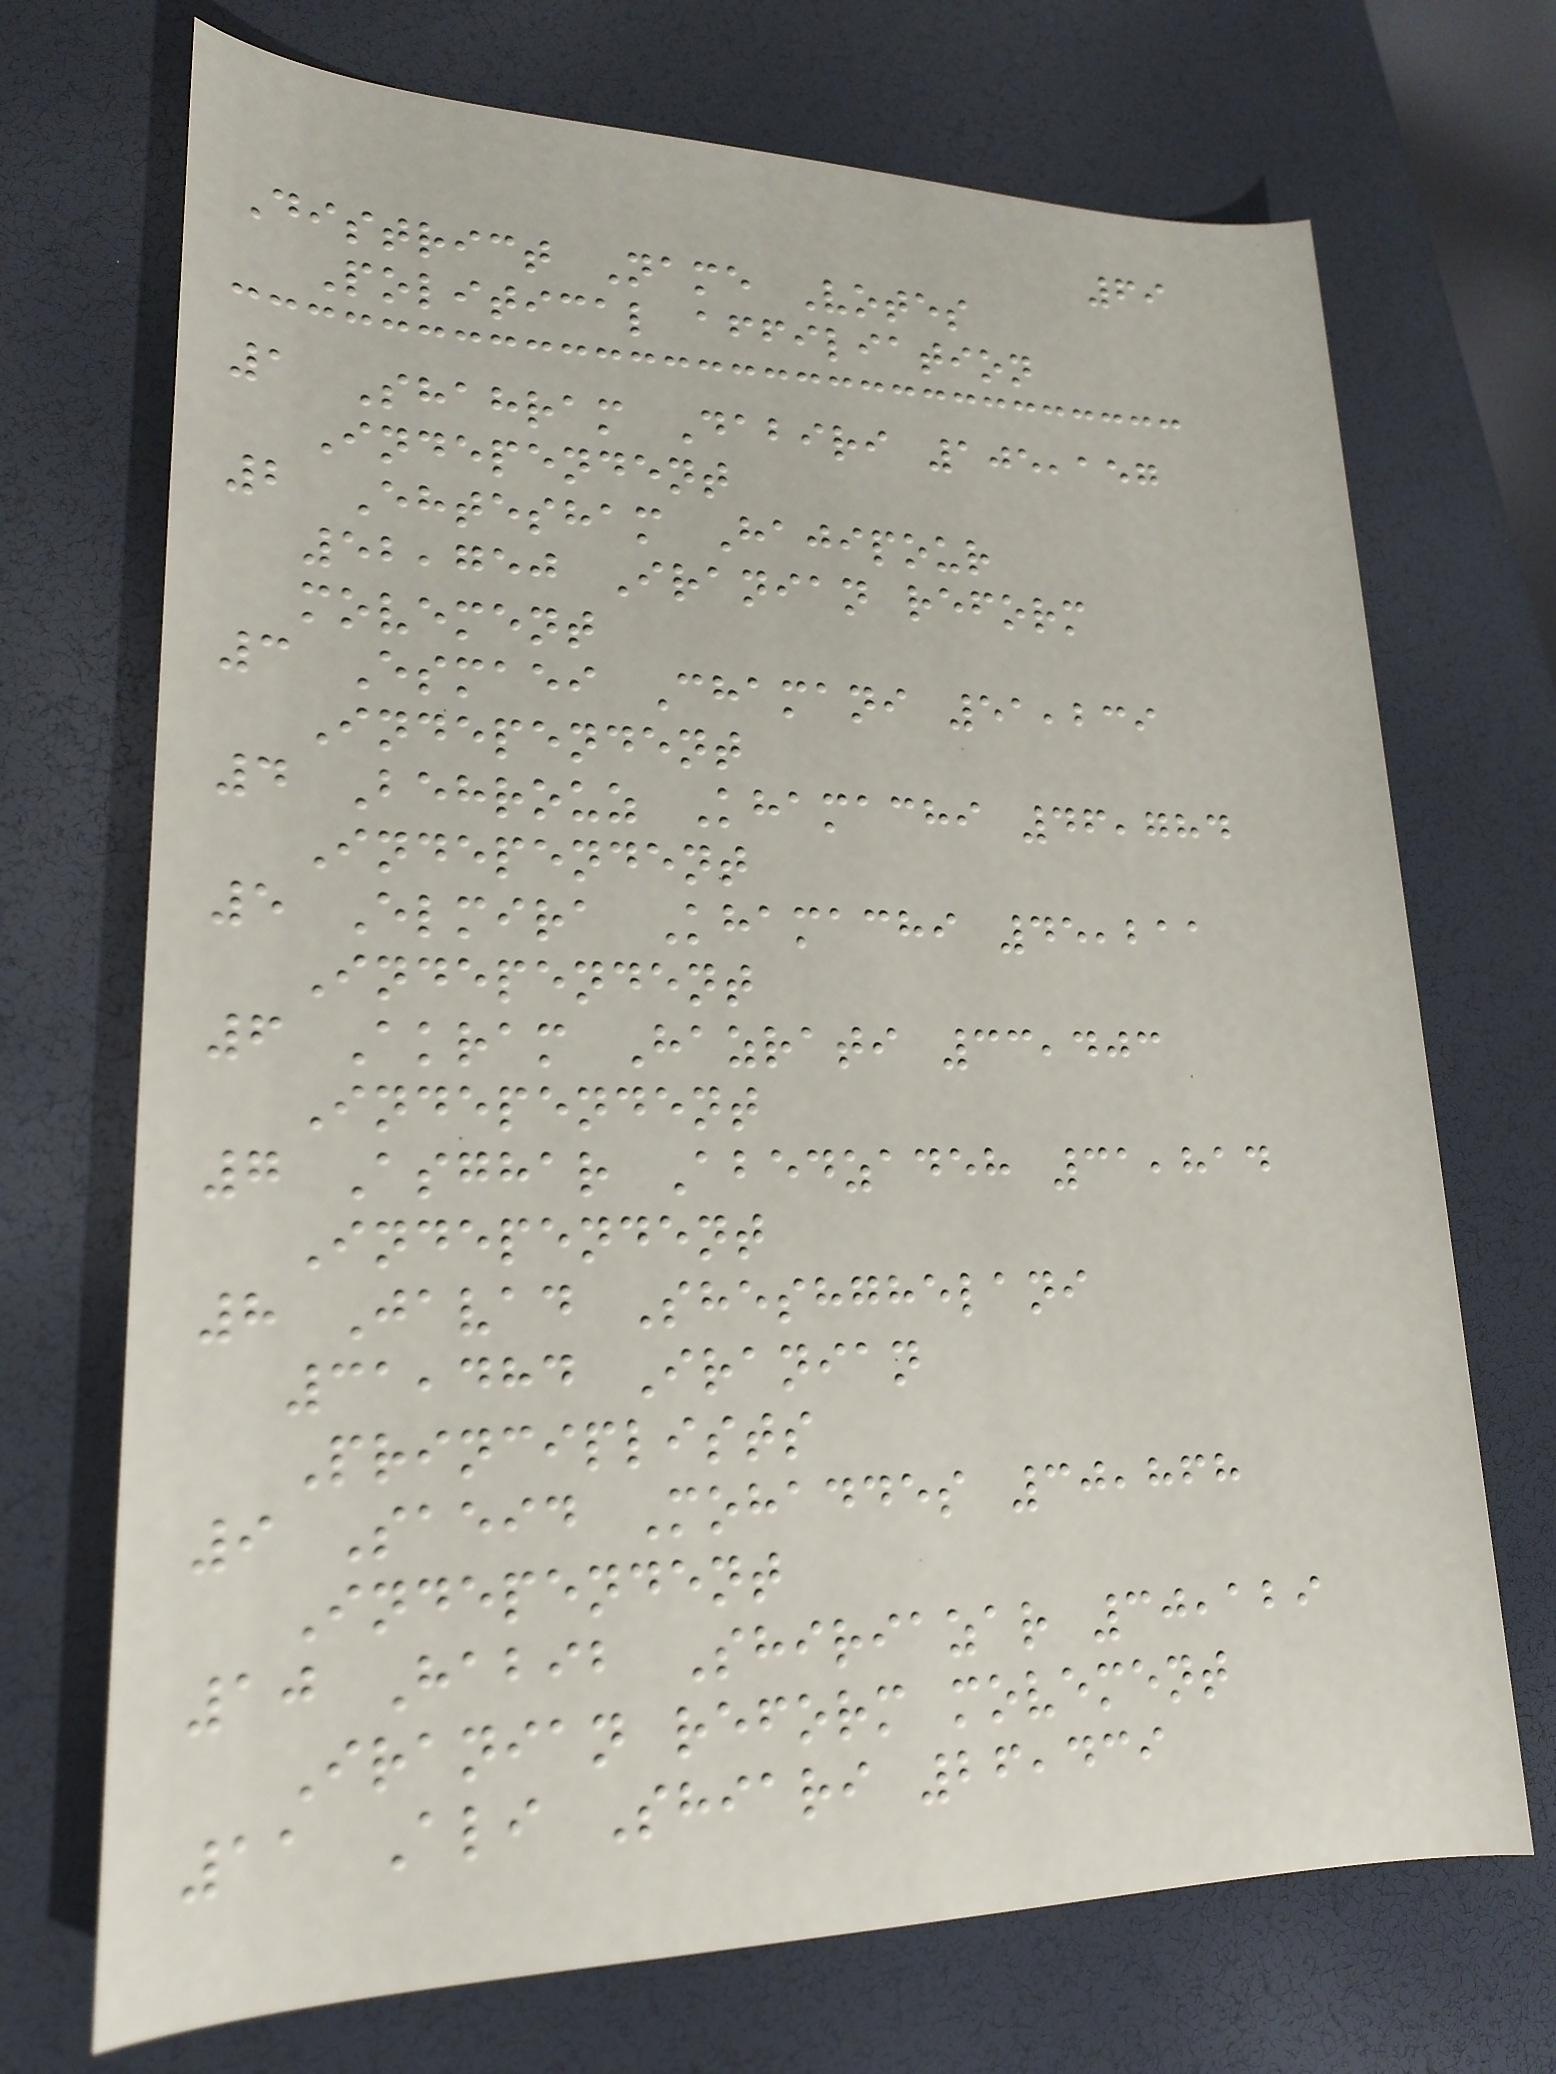69
District Name Votes
Political affiliation
1 Shahram Dabiri 105,157
Independent
2 Ehtesham Hajipour
52,750 Iranian reform
movement
3 Esmaei Chamani 51,239
Independent
4 Behrouz Khamachi 46,784
Independent
5 Elmira Khamachi 45,211
Independent
6 Akram Hazrati 33,403
Independent
7 Asghar Abedzadeh 31,814
Independent
8 Javad Sheshghelani
31,484 Iranian
Principlists
9 Saeid Mohaddes 30,868
Independent
10 Habib Shiriazar 30,129
Iranian reform movement
11 Ali Shiari 26,439
